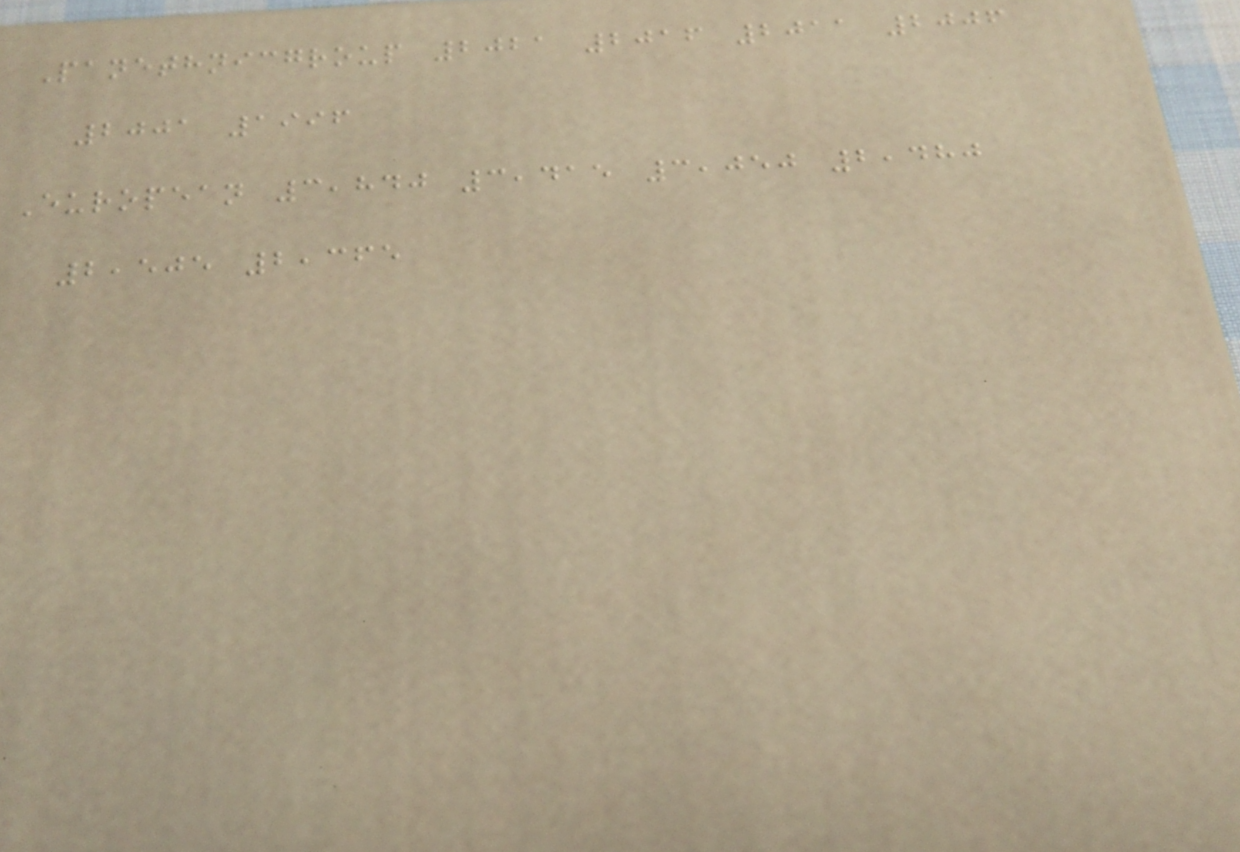Panethnicgroup 2021 2016 2011 2006
2001 1996
European 3,840 3,415 3,050 2,480
2,505 2,365
